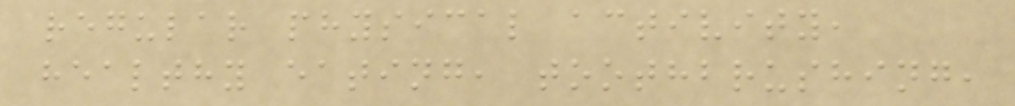regular physical activity,
healthy eating, toothbrushing,
